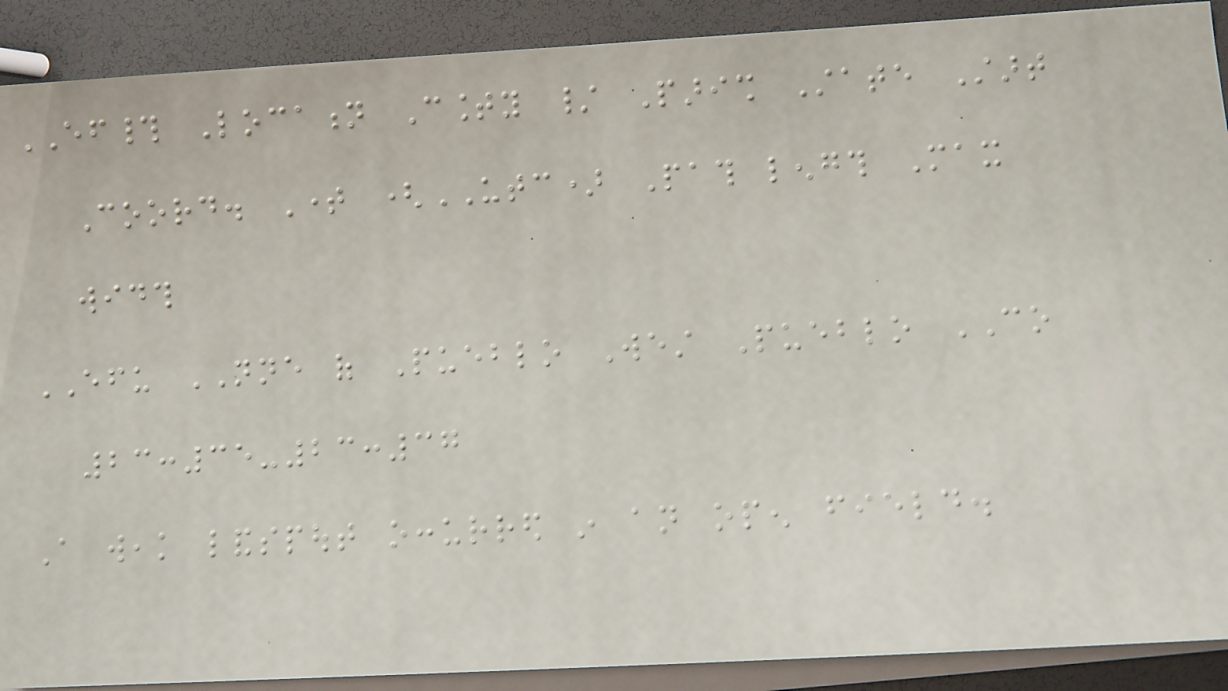EF# Location County / Parish State Start
Coord. Time (UTC) Path length Max
width
EFU NNE of Pueblo West Pueblo CO
23:35-23:37
A weak landspout occurred in an open field.
